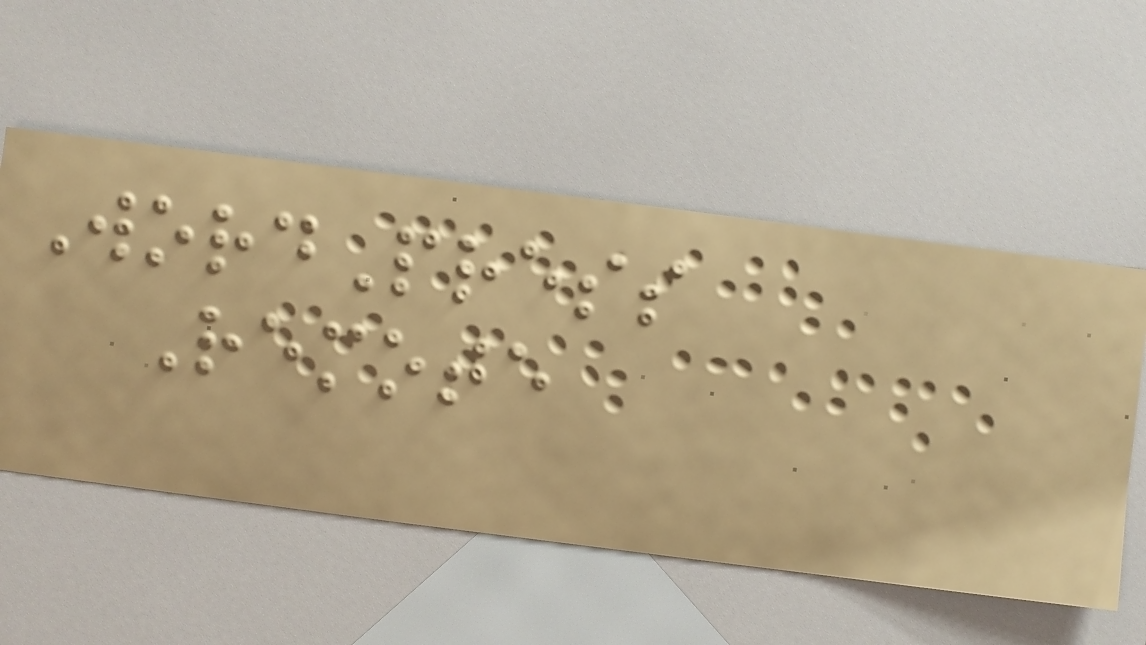WordPress
Remote
